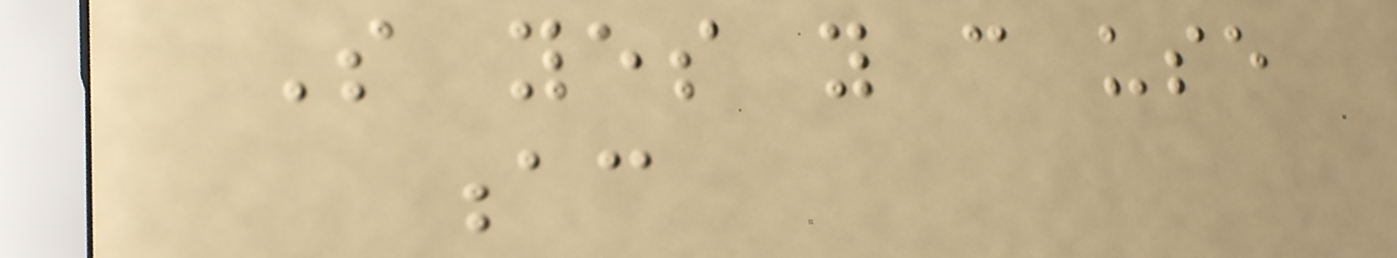So yes you can use
ac
